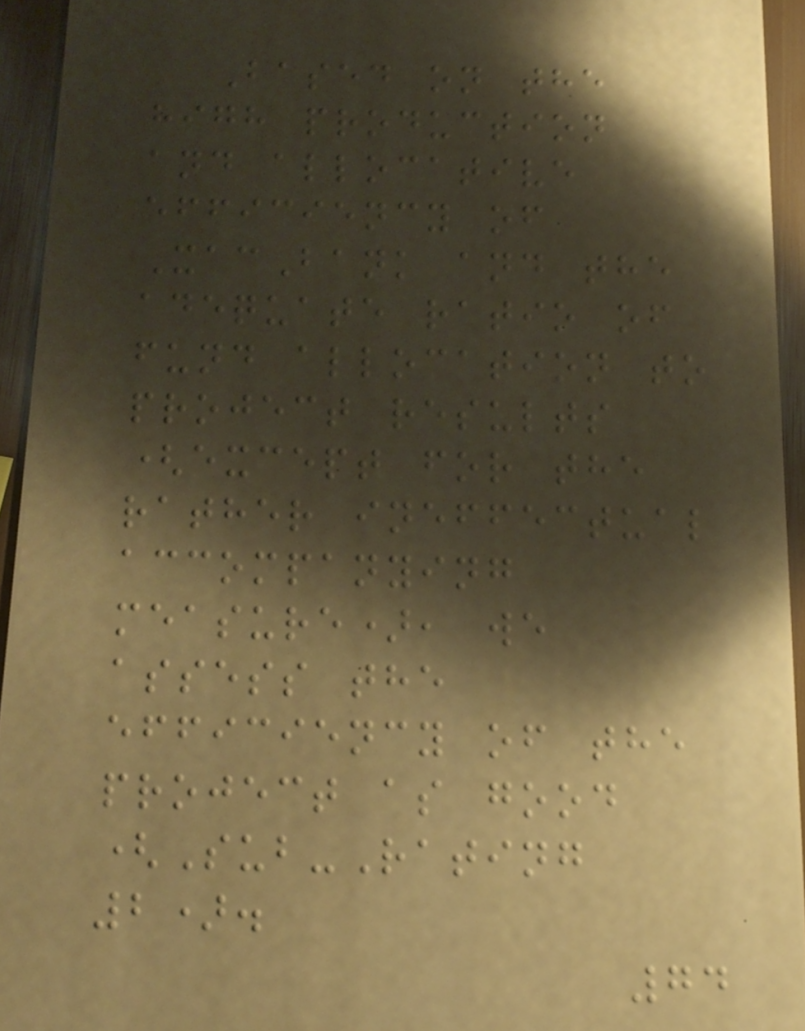Based on the
high production
and allocative
efficiency of
XacBank and the
adequate ratio of
fund allocation to
project results
(except for the
rather ineffectual
accompanying
measure), we
assess the
efficiency of the
project as good
(Sub-Rating
2).
74
